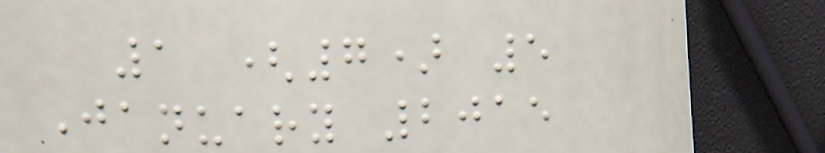1 (7) 5
January 2015
